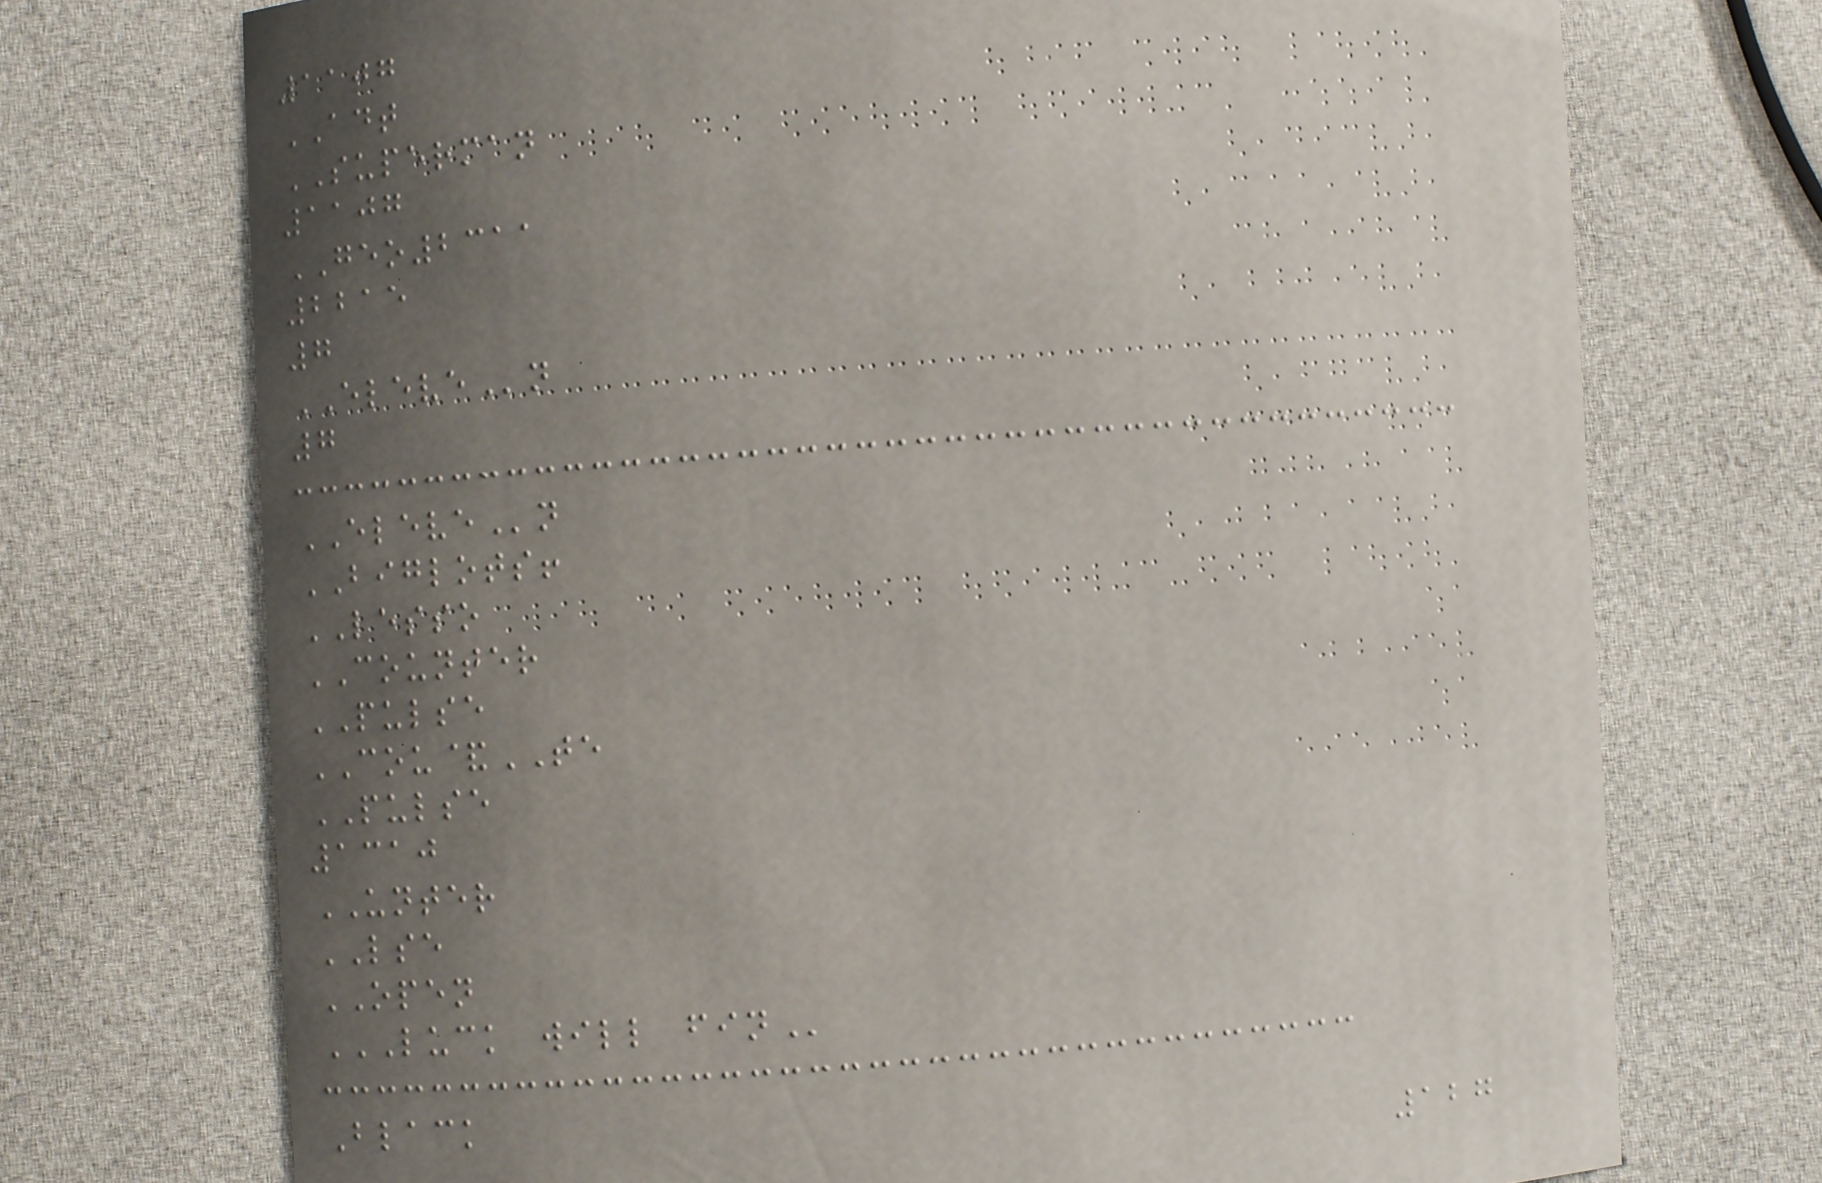1107
ADT
SUPERMAN
1107
GEO2311
2215
7
ELEVEn
7
ELEVEn
BIGLOTS!
LESSO
COUNTER
PULSE
COU&TE
PULSE
1310
UNTER
LSE
OPEN
LUCK WILL FIN
Black
127
